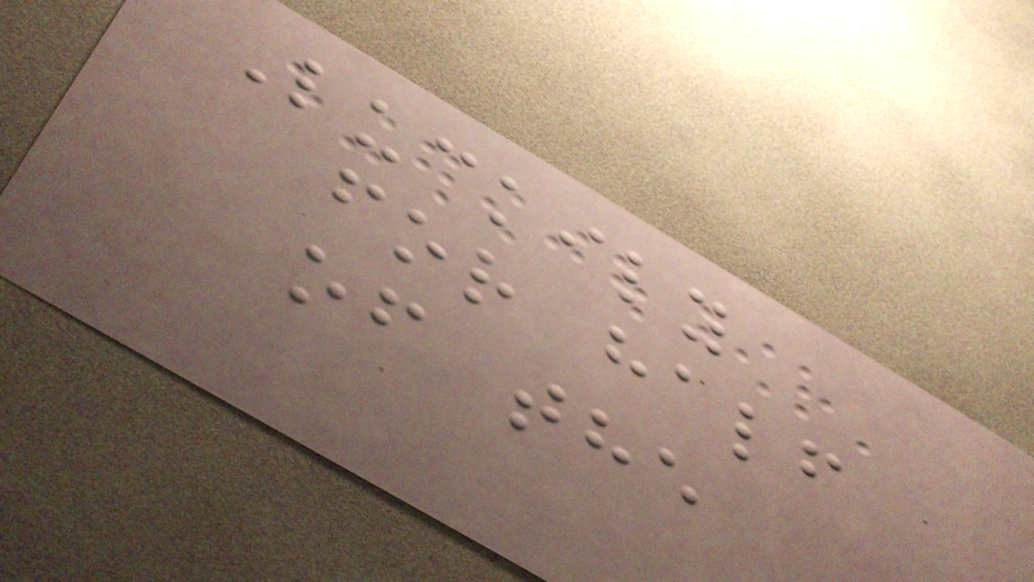Luckily
for half
of the
